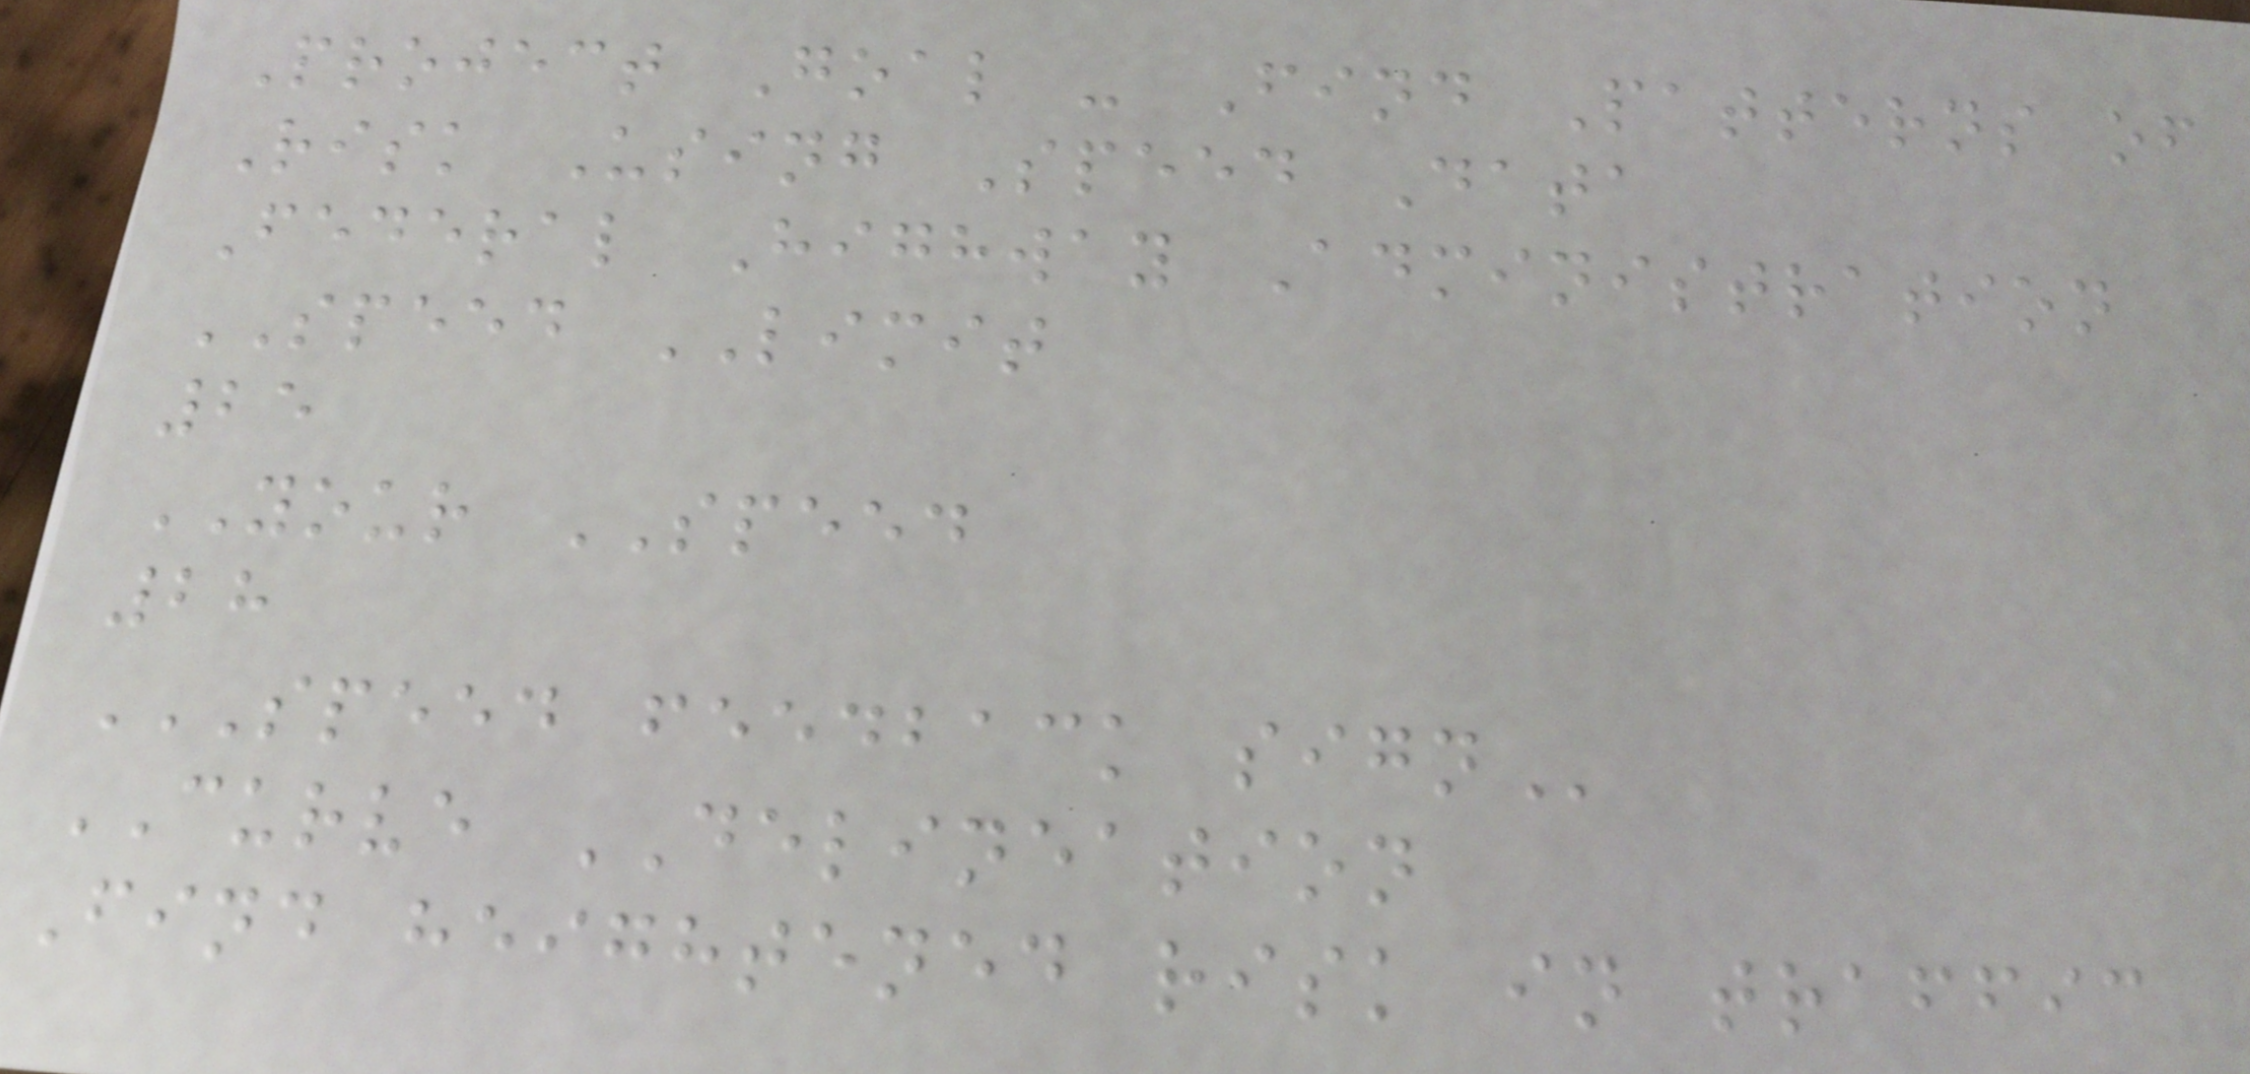Project Goal - Find Patterns of
Risk Using Speed Data
Federal Highway Administration
SPEED LIMIT
25
YOUR SPEED
28
SPEED FEEDBACK SIGN
CURVE DELINEATION
Find heightened risk in traffic
